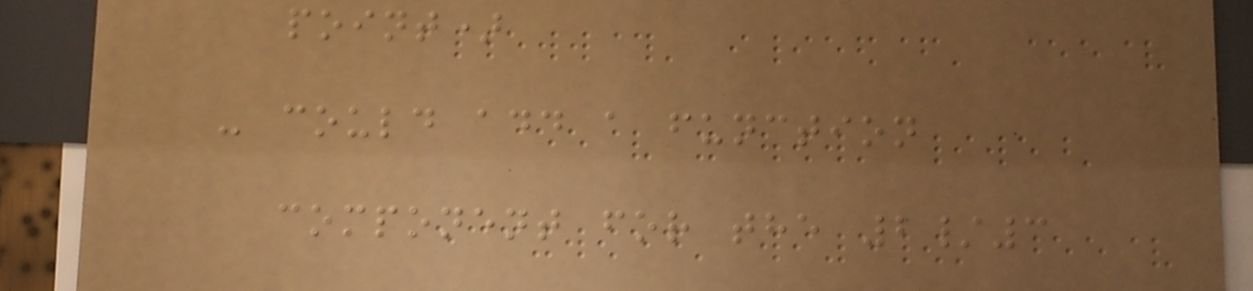point)
- could add a function
component for the 2/3
